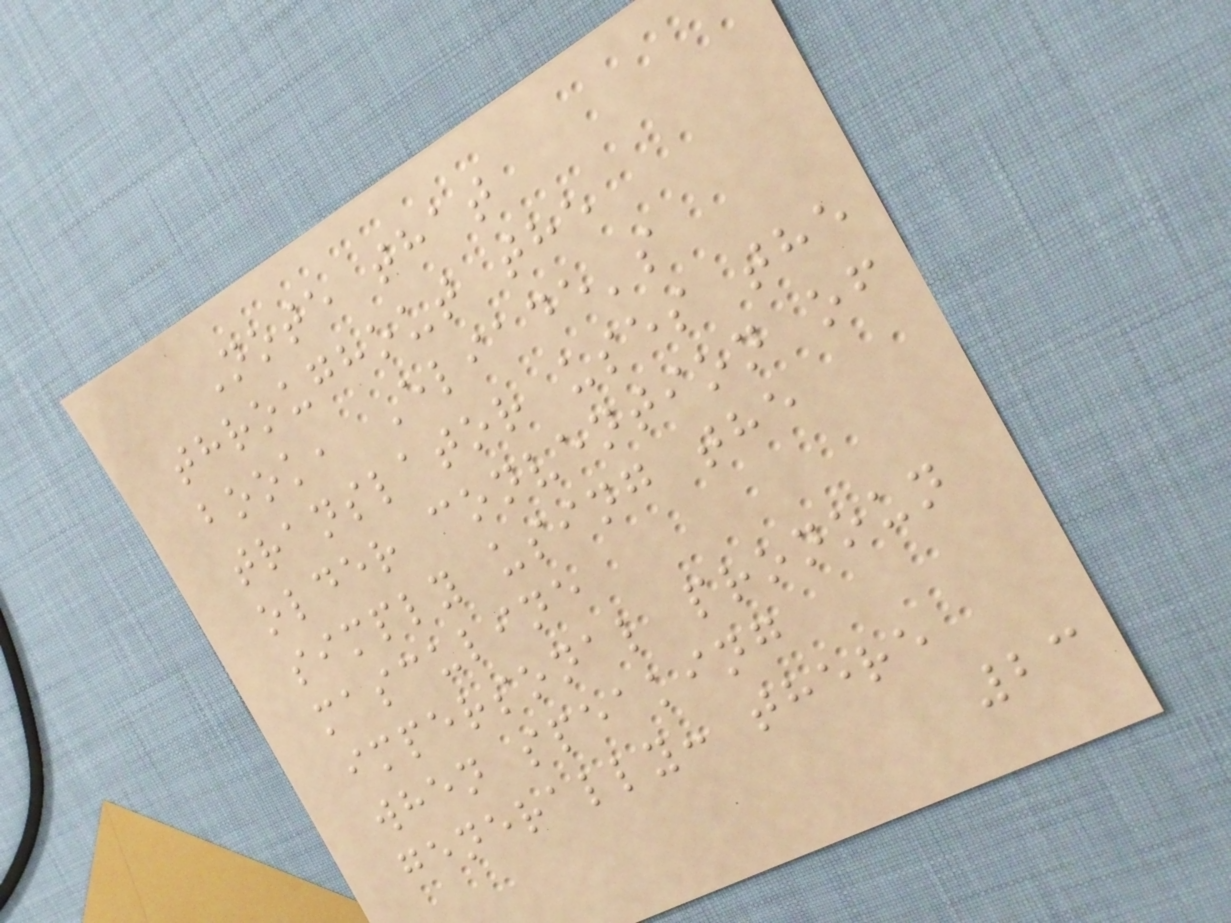Note that
throughout the
book, Eliade's
translator uses the
older convention of
simply using the
masculine
impersonal pronoun
when speaking
generally: there
23
